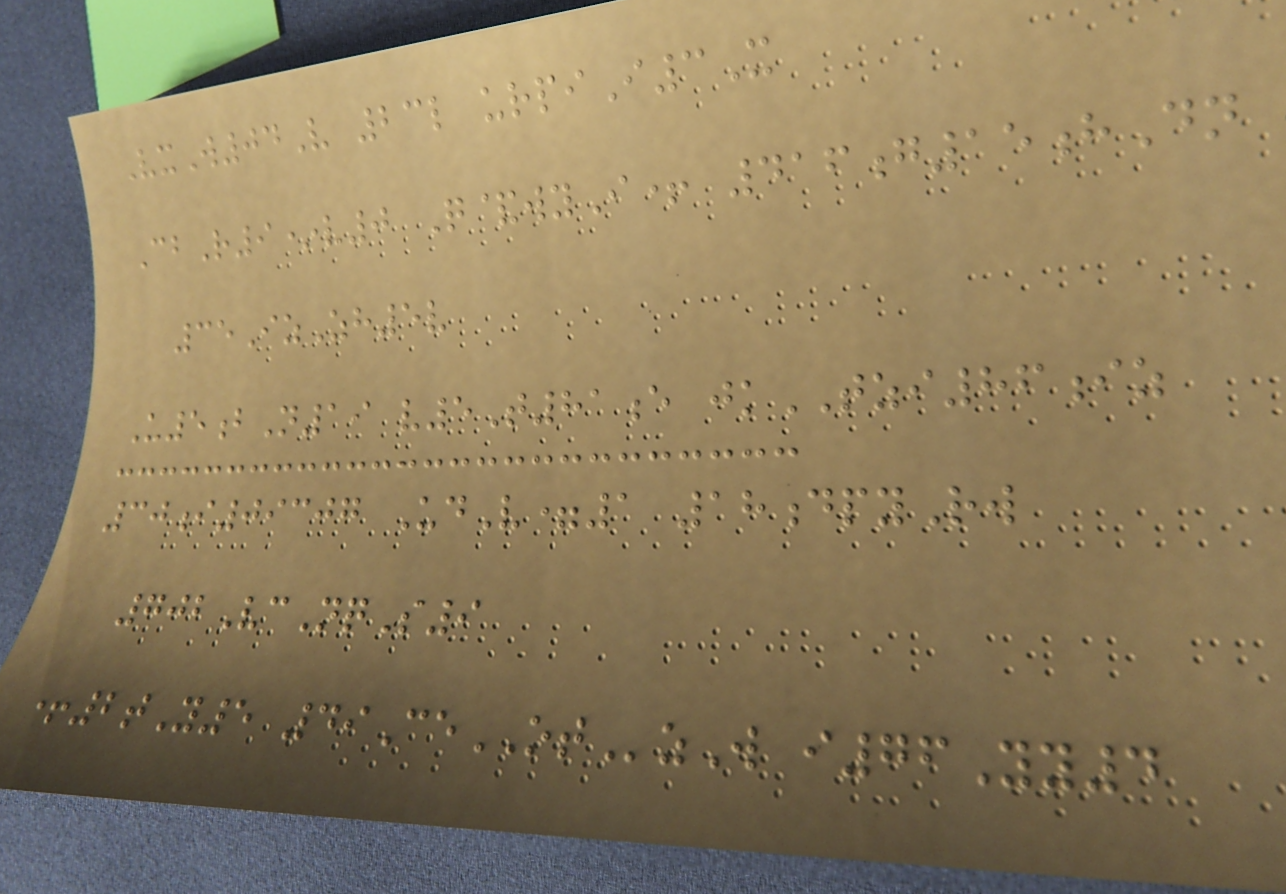VxW04V 23l urpiI3X
CbR9*v0 Q&wyI+ 416g15hDn
35IzZh5v
U5bN19 v5T81e jkTZI86iz
30i09307 UdV=1 18dpyRw
702VcNqS9
+2tY5 49CeOTzW i76Yy4
